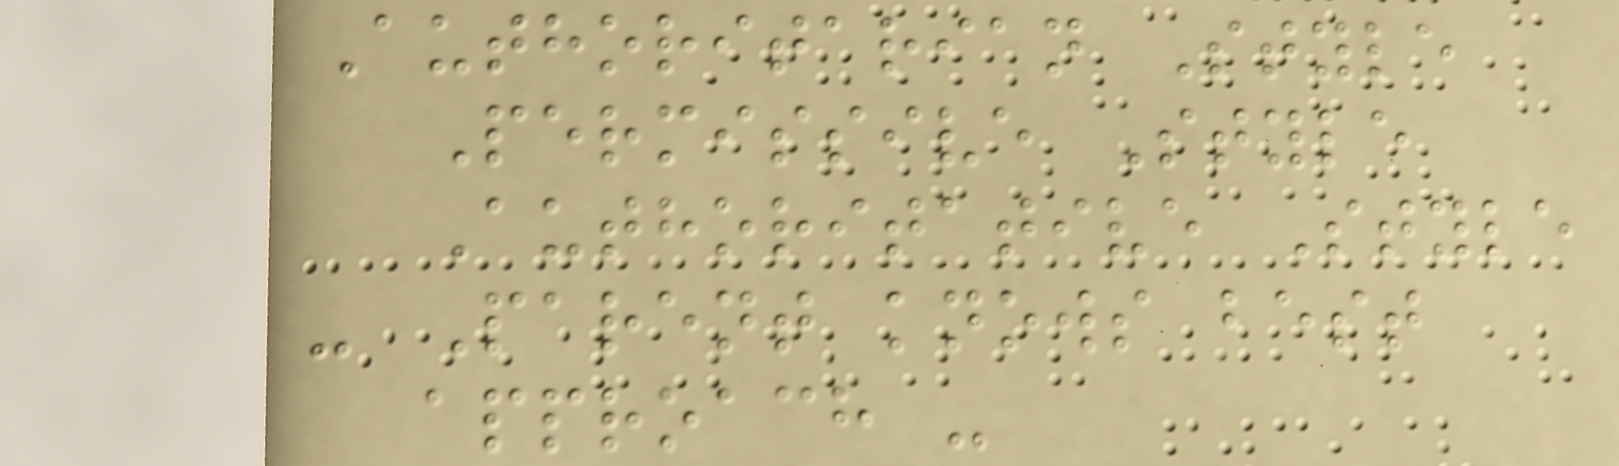Authoritarian Style
Permissive Style
Authoritative Style
- Parent knows best
approach -
